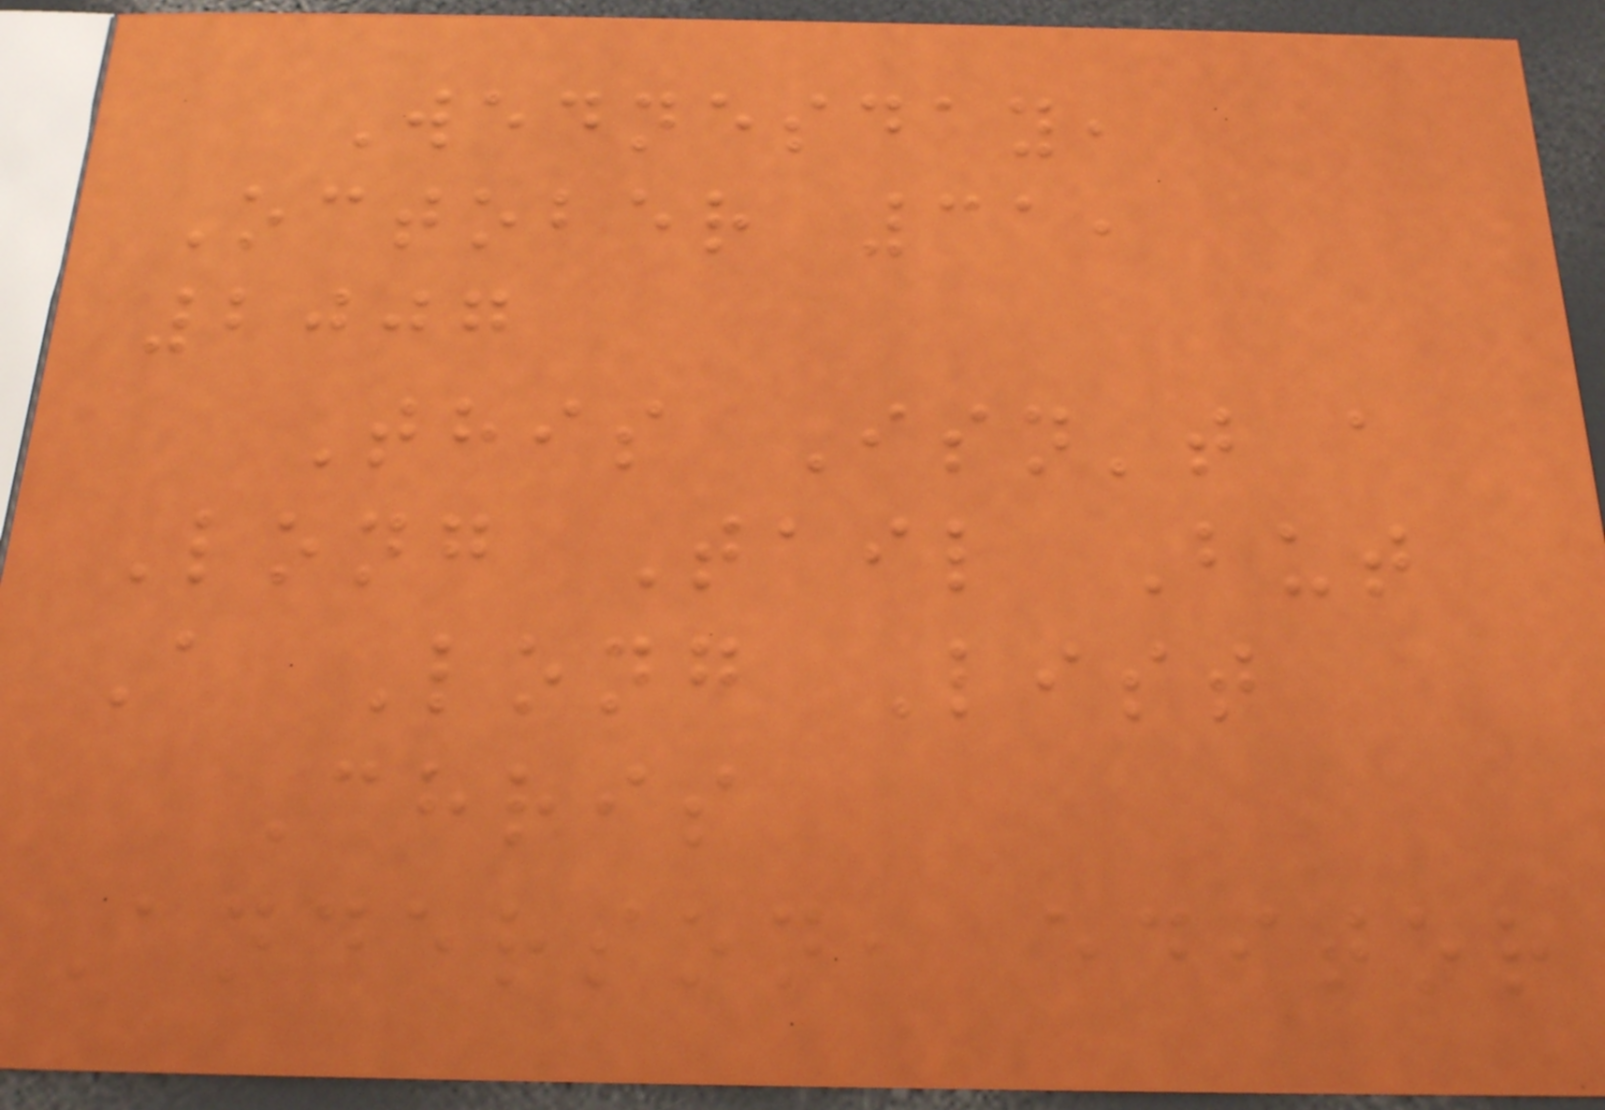Wednesday,
October 31,
2007
This Isn't a
Long Tail But
A Long List
Chris
Anderson, editor
